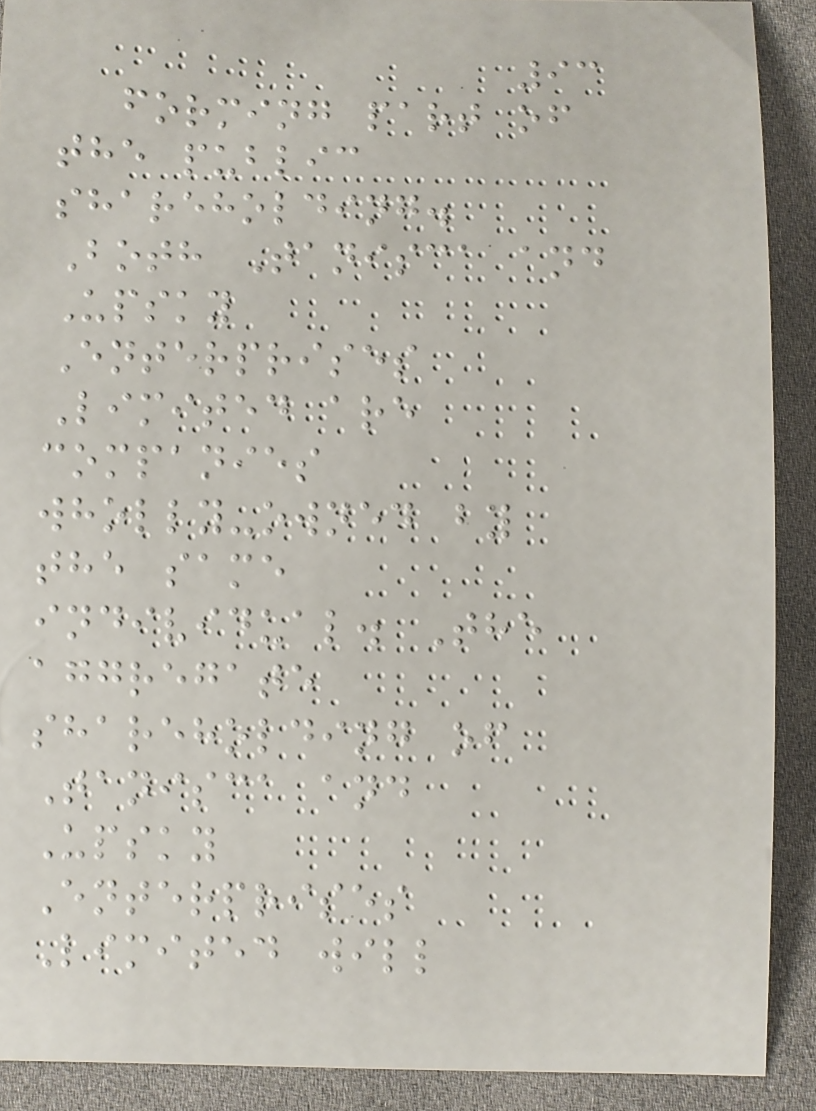93
forming part of
the public
shareholding.
Both Tanisca and
Upsky
Enterprises
Limited are
companies
wholly-owned by
the same
individual. The
aggregate
shareholding of
Tanisca and
Upsky
Enterprises
Limited will
